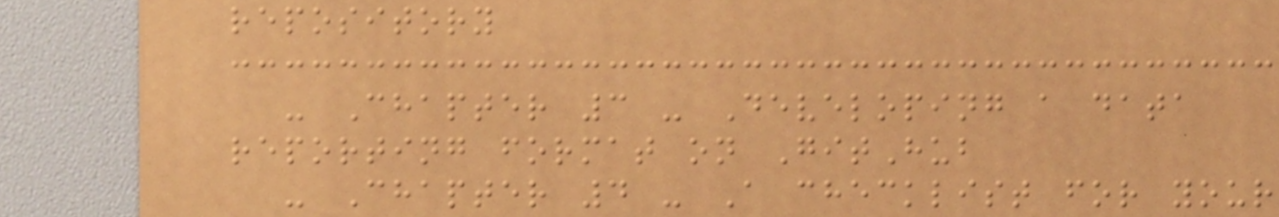repository
- Chapter 3 - Developing a data
reporting format on GitHub
- Chapter 4 - A checklist for your
